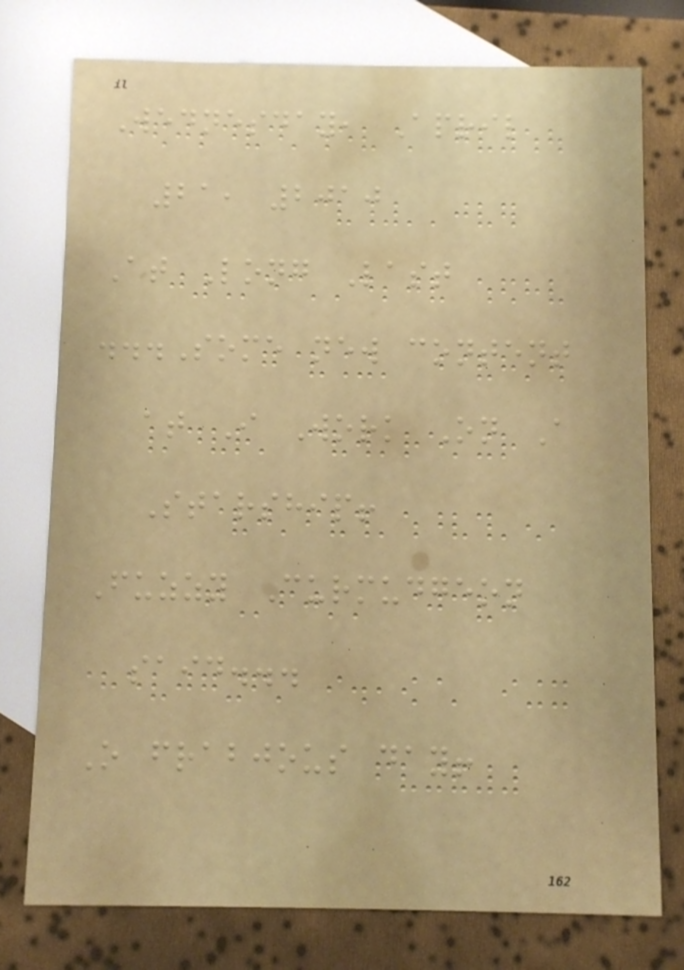Wednesday, April
21, 2010
At Long Last
...Some new content
at I Work On A
Starship!
Fuzzy Curmudgeon
said...
O frabjous day!
